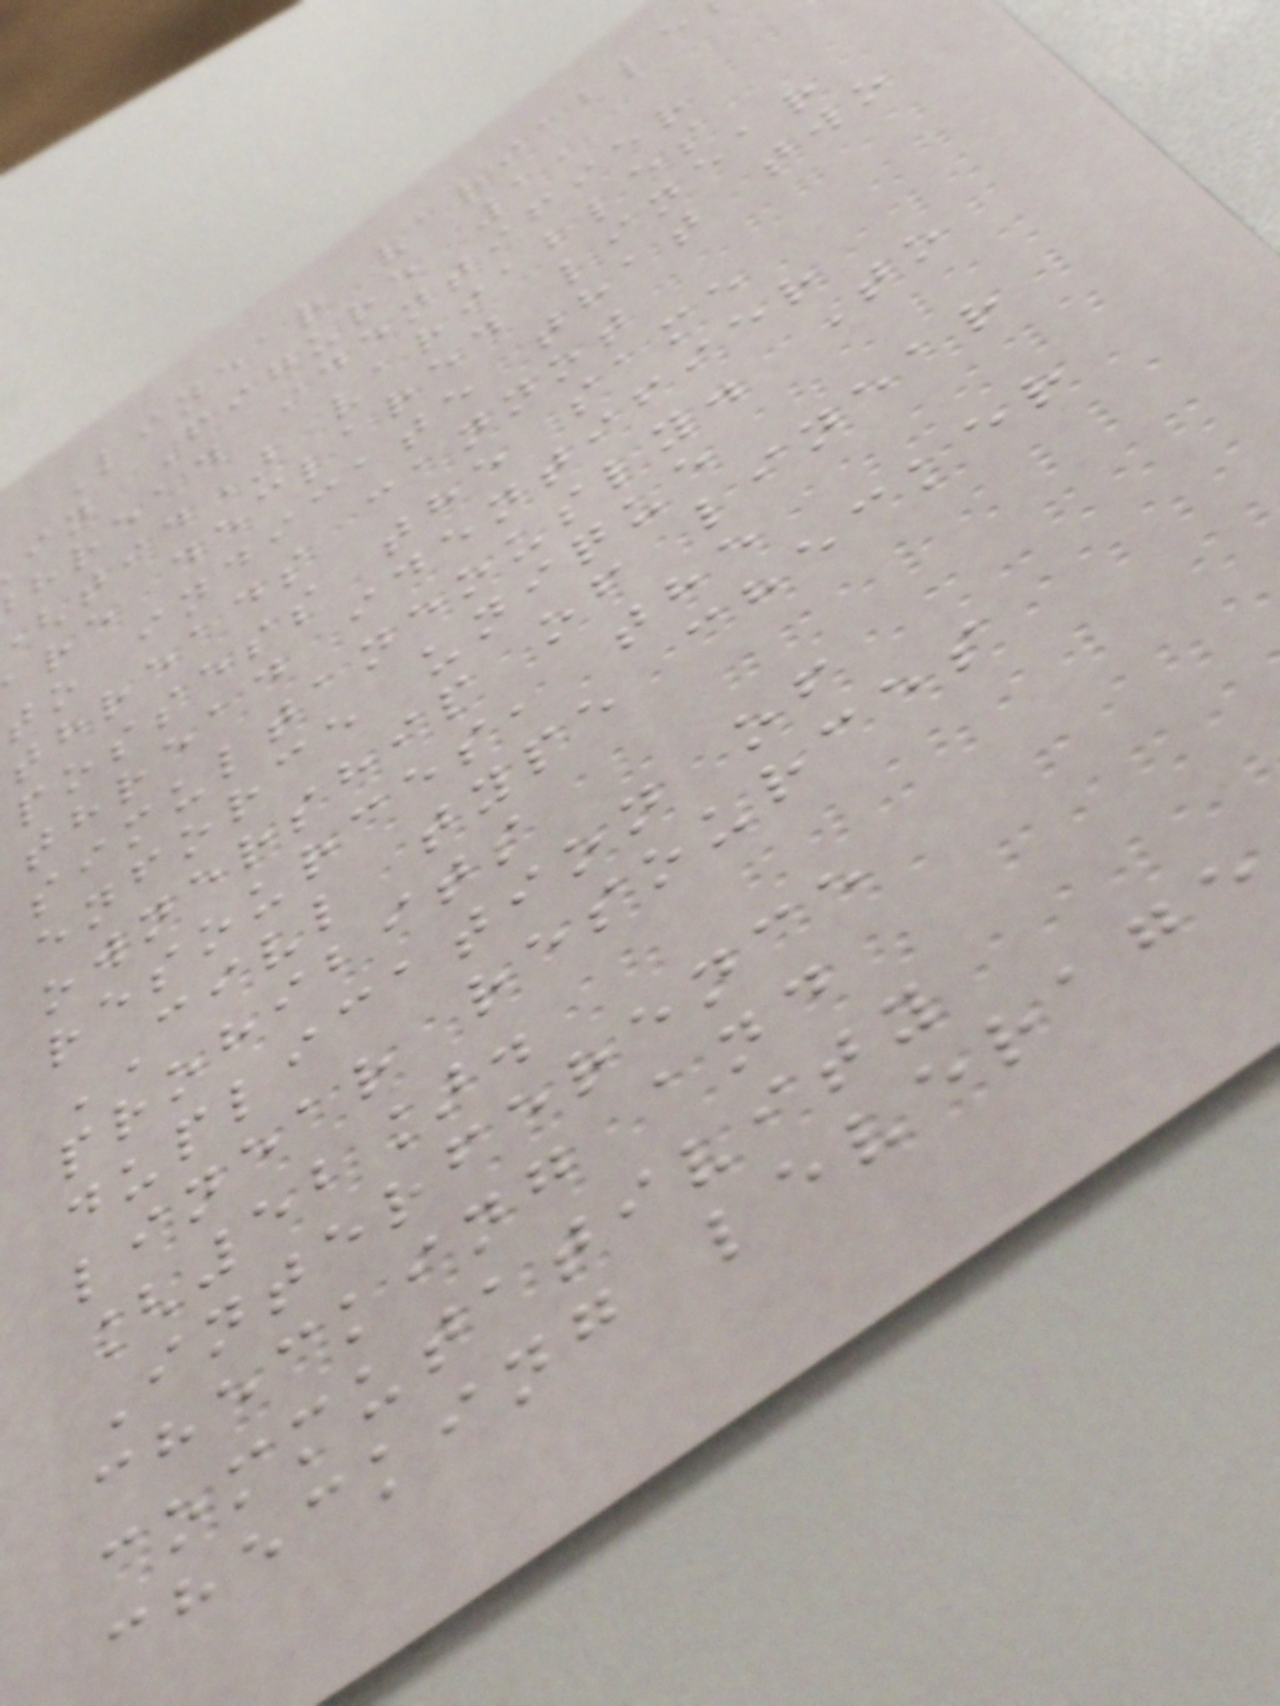Linear variable
in Figure 1,
hread identifier
tid) variables
re declared linear
to indicate that two
threads cannot
possess the same
thread identifier
simultaneously. To
enforce unique
ownership of linear
resources, the
CIVL type checker
prohibits
duplication of
linear resources
[52].
Interference
checking and
commutativity
checking leverage
